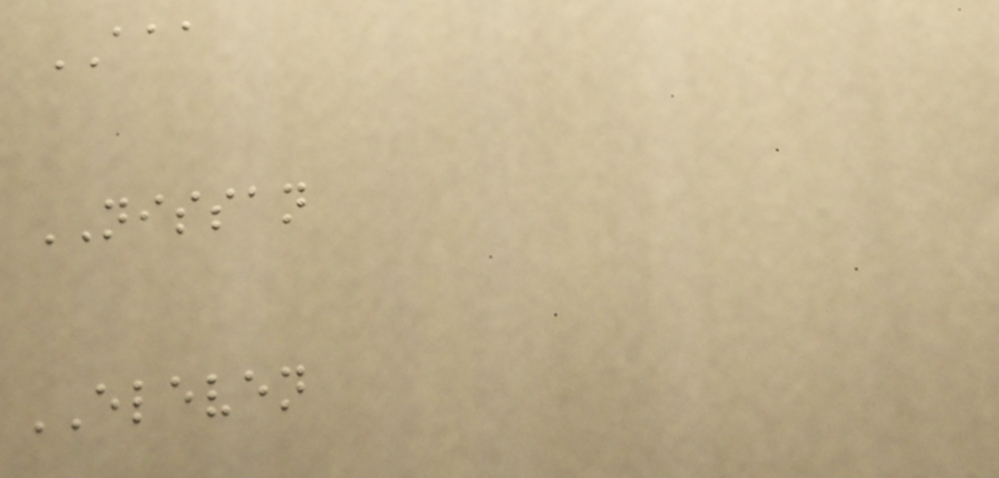AAA
NISSAN
ELEVEN
